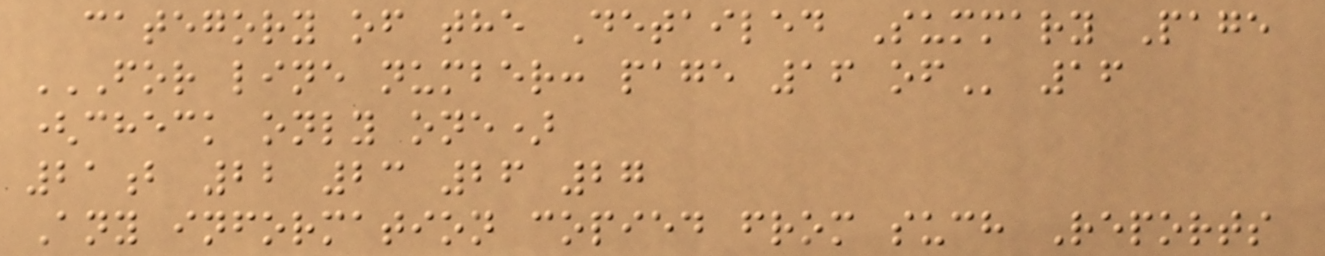category of the Detailed Summary Page
FOR LINE NUMBER: PAGE 16 OF 16
(check only one)
21b 22 23 26 27
Any information copied from such Reports
